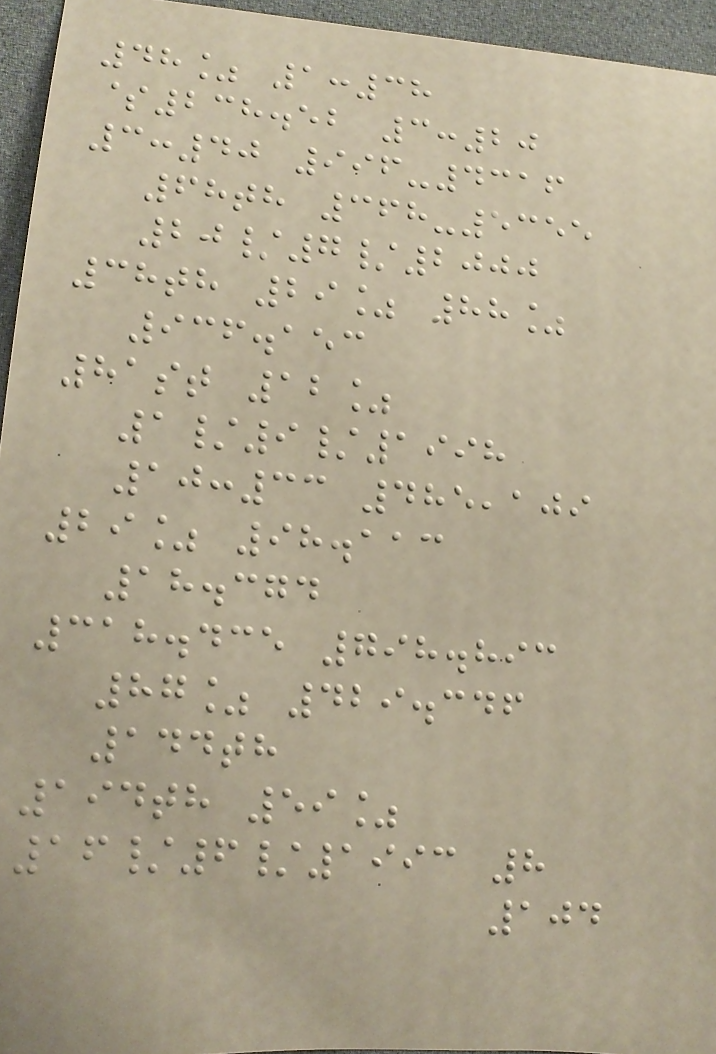48% 1:38
$238.52 3:20
3:40 996-4316
68th 368-5355
20/7/2000
38th 29% 88%
936.153
81st 12%
1/9/1998
10:33 485,109
29% 98.113
18.374
318.435 798.893
87% 429.346
144th
194th 59%
16/6/1993 8
104
